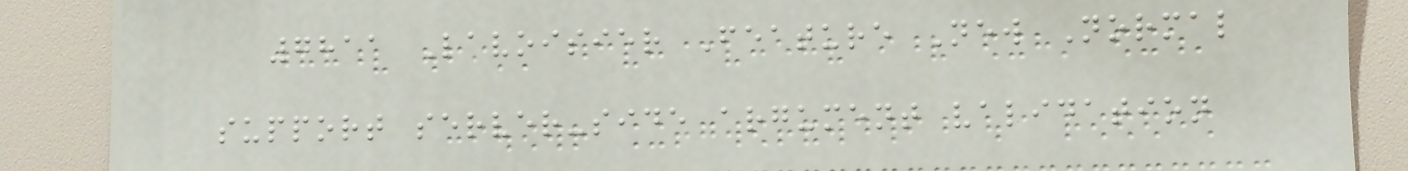7811 Lavoisier Feature New Normal
support server-side argument validation
